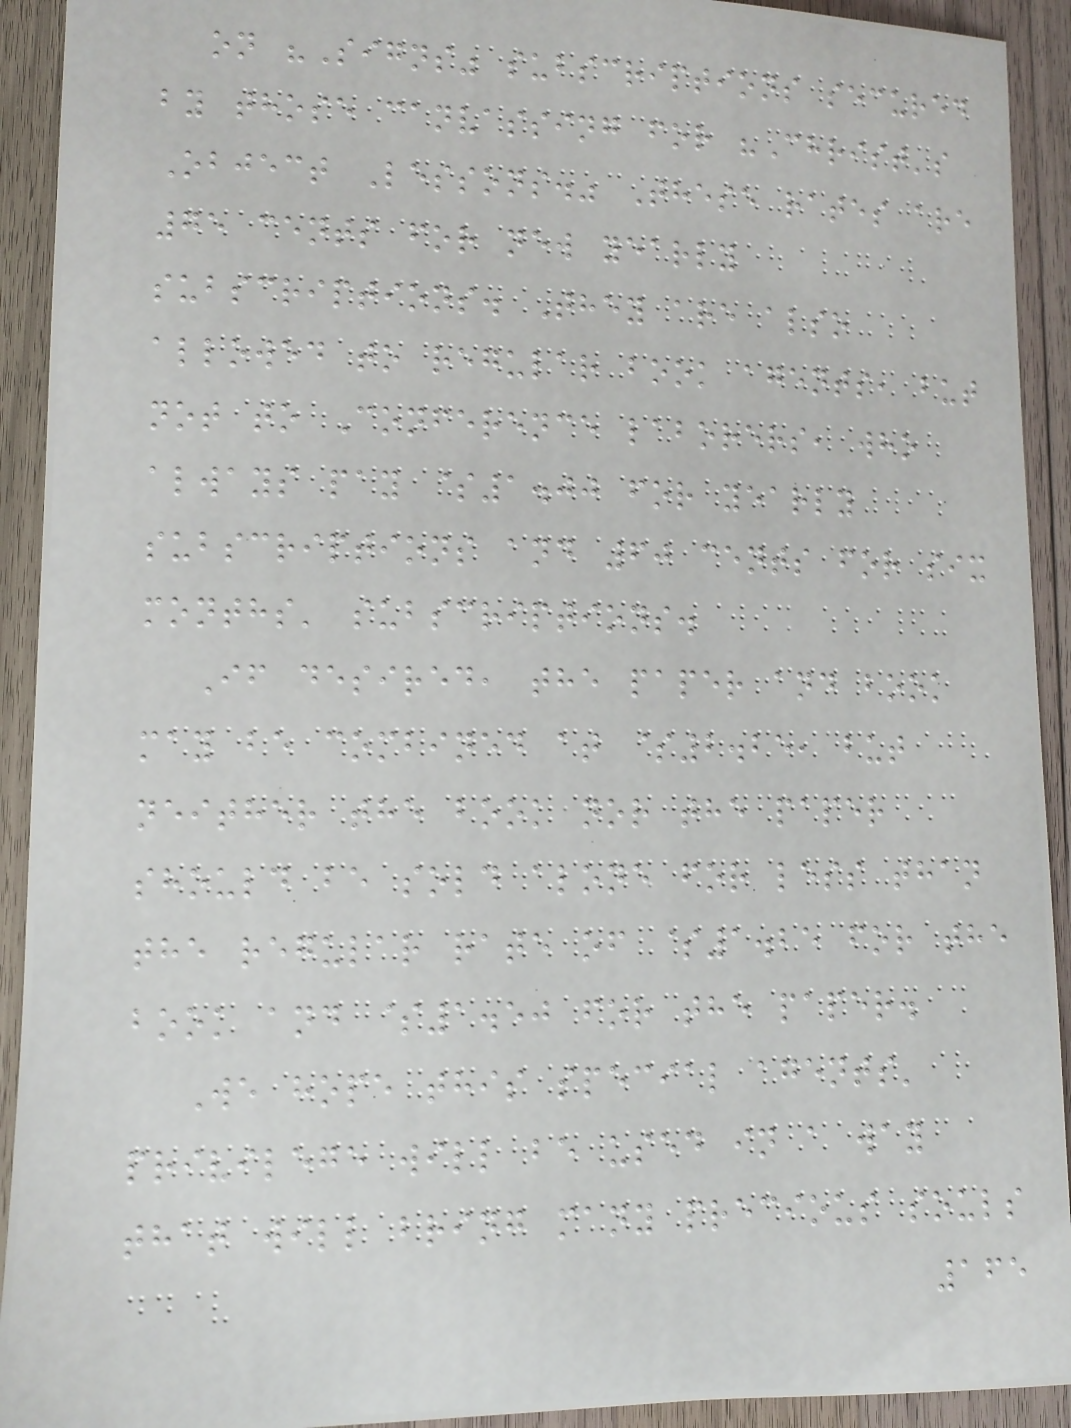on "Signs" subscriptions secured
by those canvassing for "Christ's
Object Lessons." These rates are
75 cents for new yearly
subscriptions. They are also
allowed to regular book agents, but
not to Conference laborers, who
always pay $1.00 for yearly
subscriptions and 60 cents for six
months' subscriptions.
If desired, the paper and book
may be combined at $2.25, but
neither the book nor the paper
should be sold alone for less than
the regular rate of $1.25 for the
book and $1.50 for the paper.
We hope this special agents'
privilege will be used in a way
that will bring many precious souls
165
